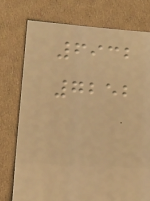6932
7252
